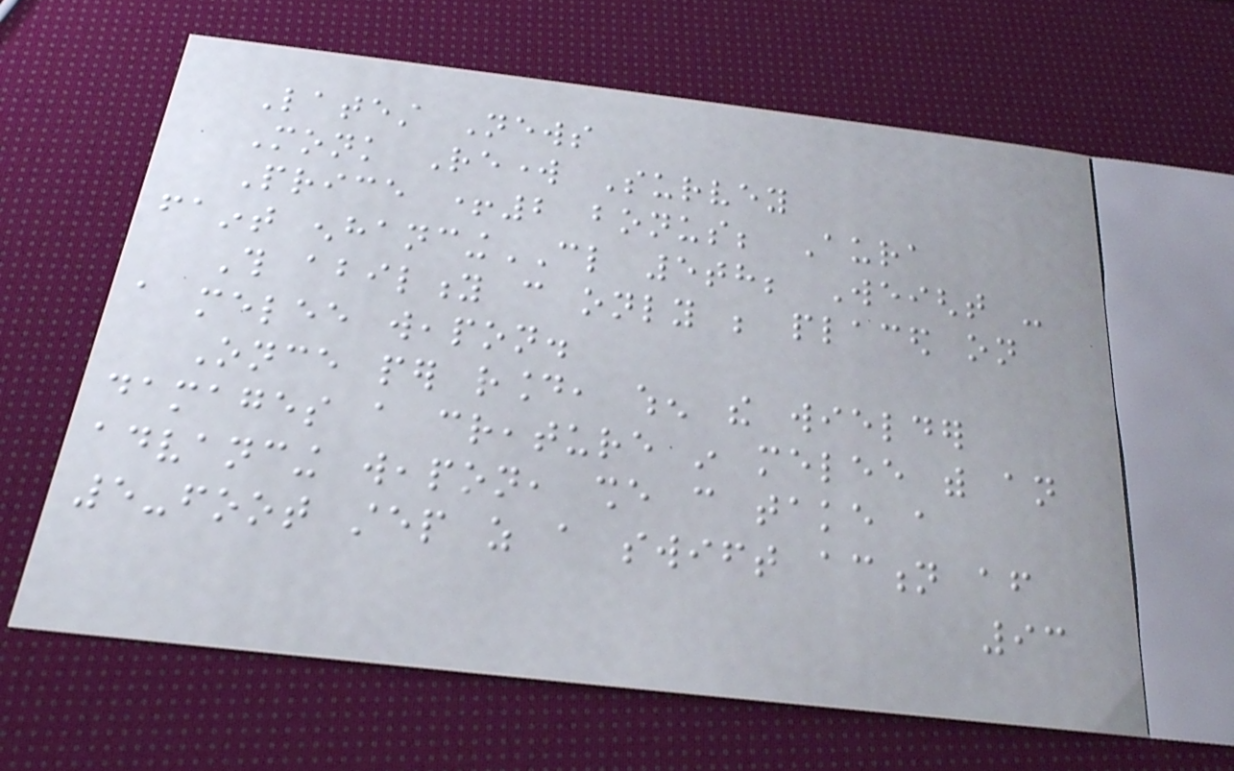Latest News
Monk Rework Survey
Price +2 bonus; Aura
faint enhancingCL 5th; Weight -
This ability can only be placed on
a melee weapon.
Once per round, when the wielder
damages a creature in melee with an
advancing weapon, she can take a
5-foot step as a swift action after
93
